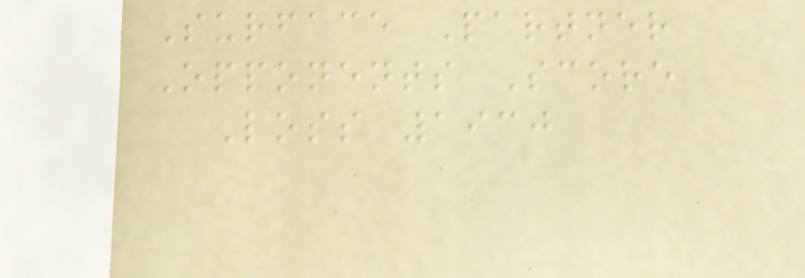Surface Partner
Opponents Score
Loss 1930
